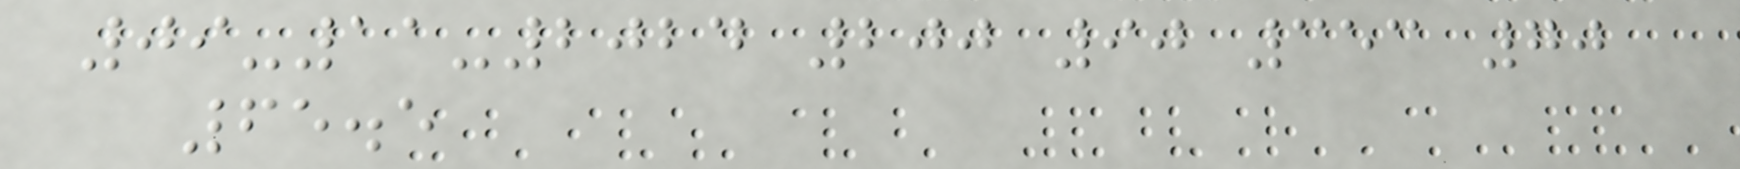09-11-2024 200 90 353 70
65.5
